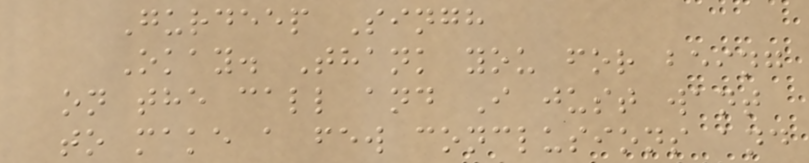Gurdeep Singh
Okay. Thank you for being
on the call and I just want
to make a few conclusions and
